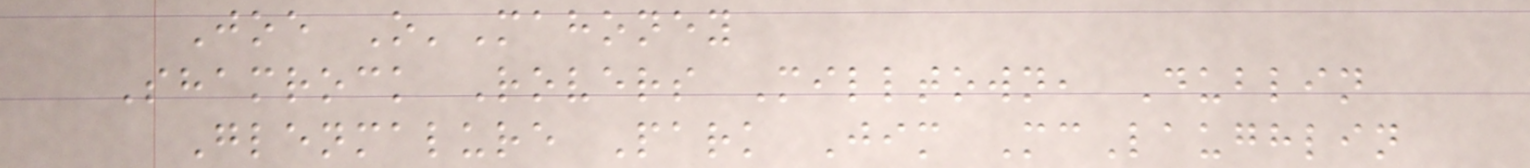Joe O'Mahoney
Shamrock Rovers Milltown, Dublin
Glenmalure Park Jim McLaughlin
